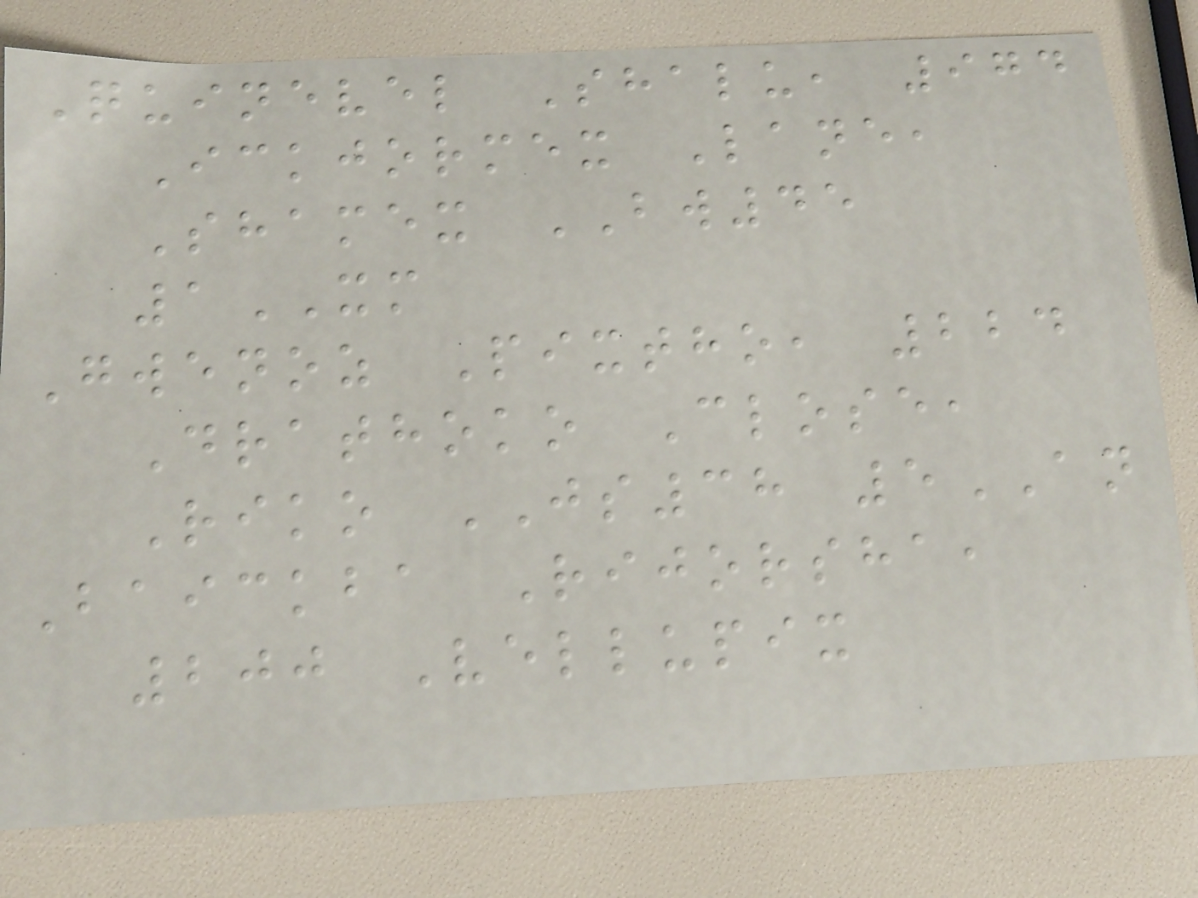Quinevel Shalu, 974
Ickjormex Lane,
Shamex BW45
1XM
Gwenoz Pixtho, 224
Drathoko Close,
Riko JS38 5AN
Baickba Rijorsha,
200 Vellupix
